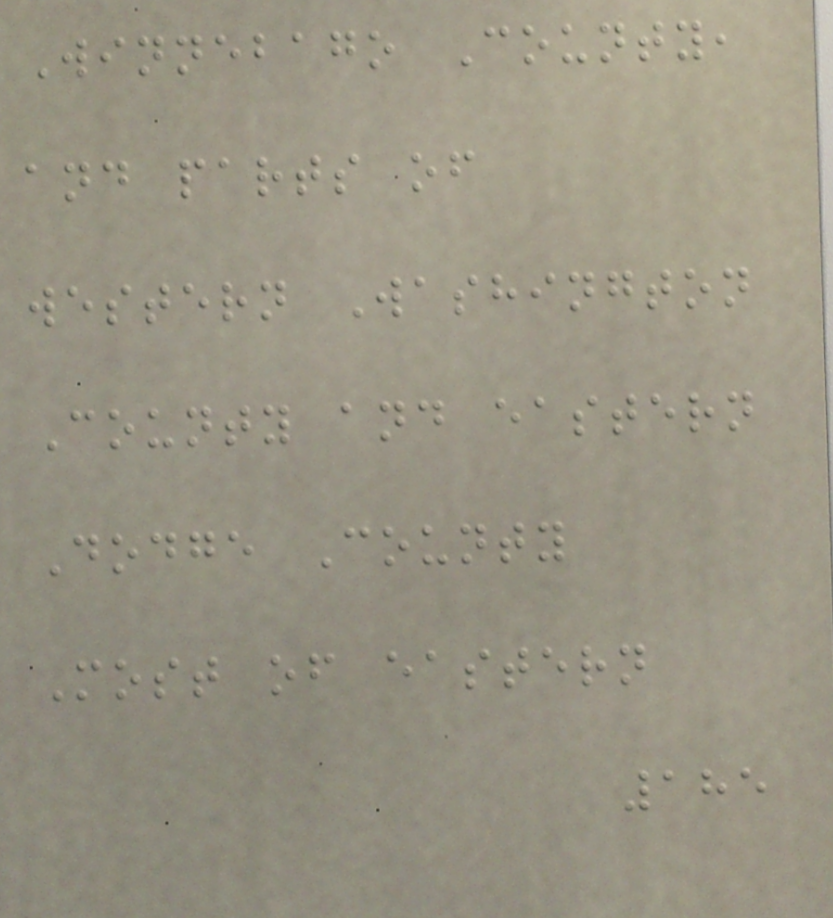Winnebago County,
and parts of
western Washington
County and eastern
Dodge County
Most of eastern
185
